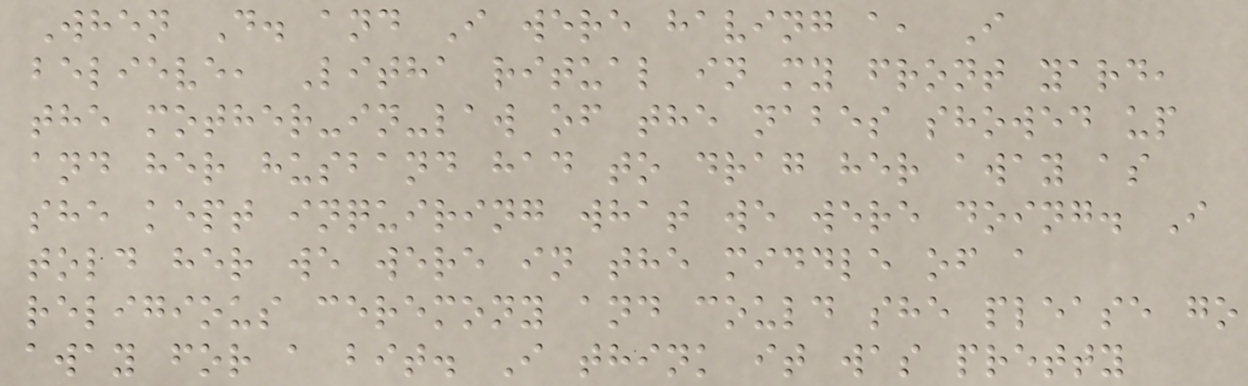When D. and I were having a, I
believe, Litha ritual in my front yard,
the mother-in-law of the nabes showed up
and her husband had to drag her away as
she kept inquiring what we were doing. I
told her we were in the middle of a
religious ceremony and could she please go
away for a bit. I think it was pretty
